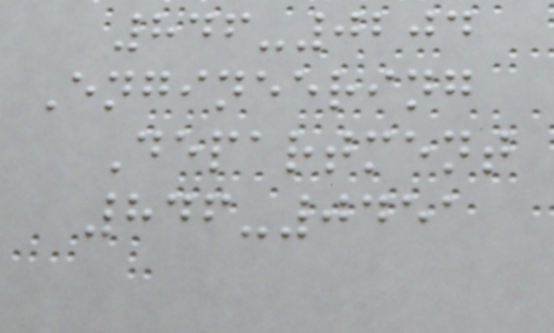846-0204
Engineering
Department
846-0451
